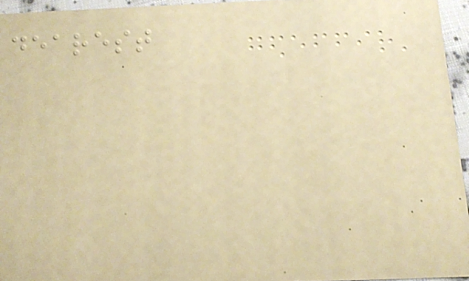dearest
